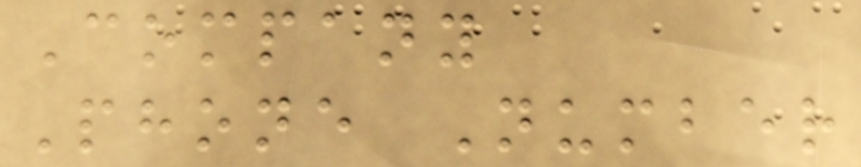Company
Phone Number
